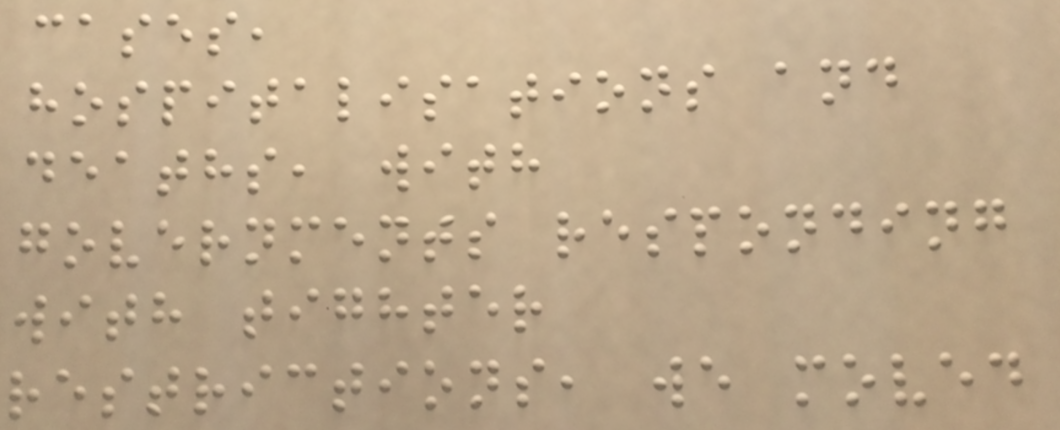cases,
hospitalisations and
deaths, with
governments responding
with tighter
restrictions, we moved
